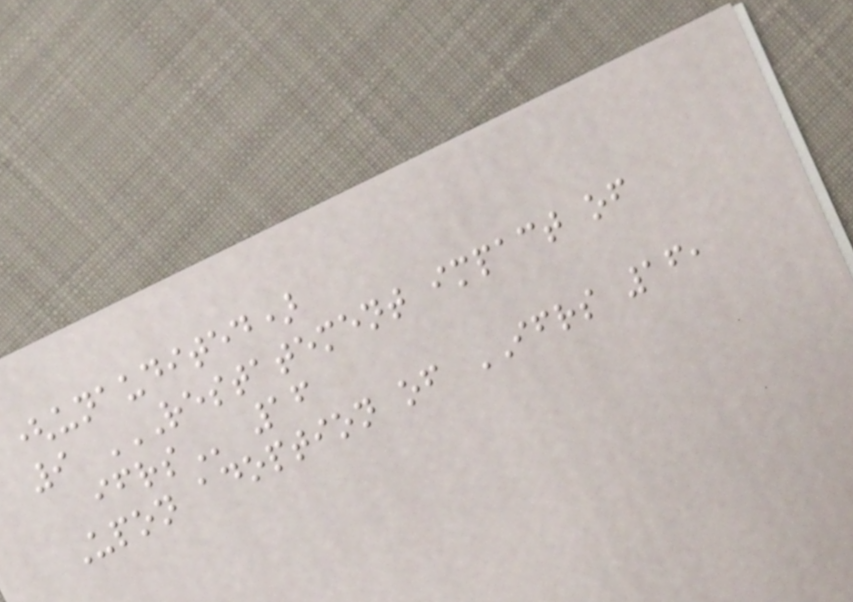(unaudited)
9 RESTATEMENT IMPACT OF
IFRS 16
Upon adoption of IFRS 16,
